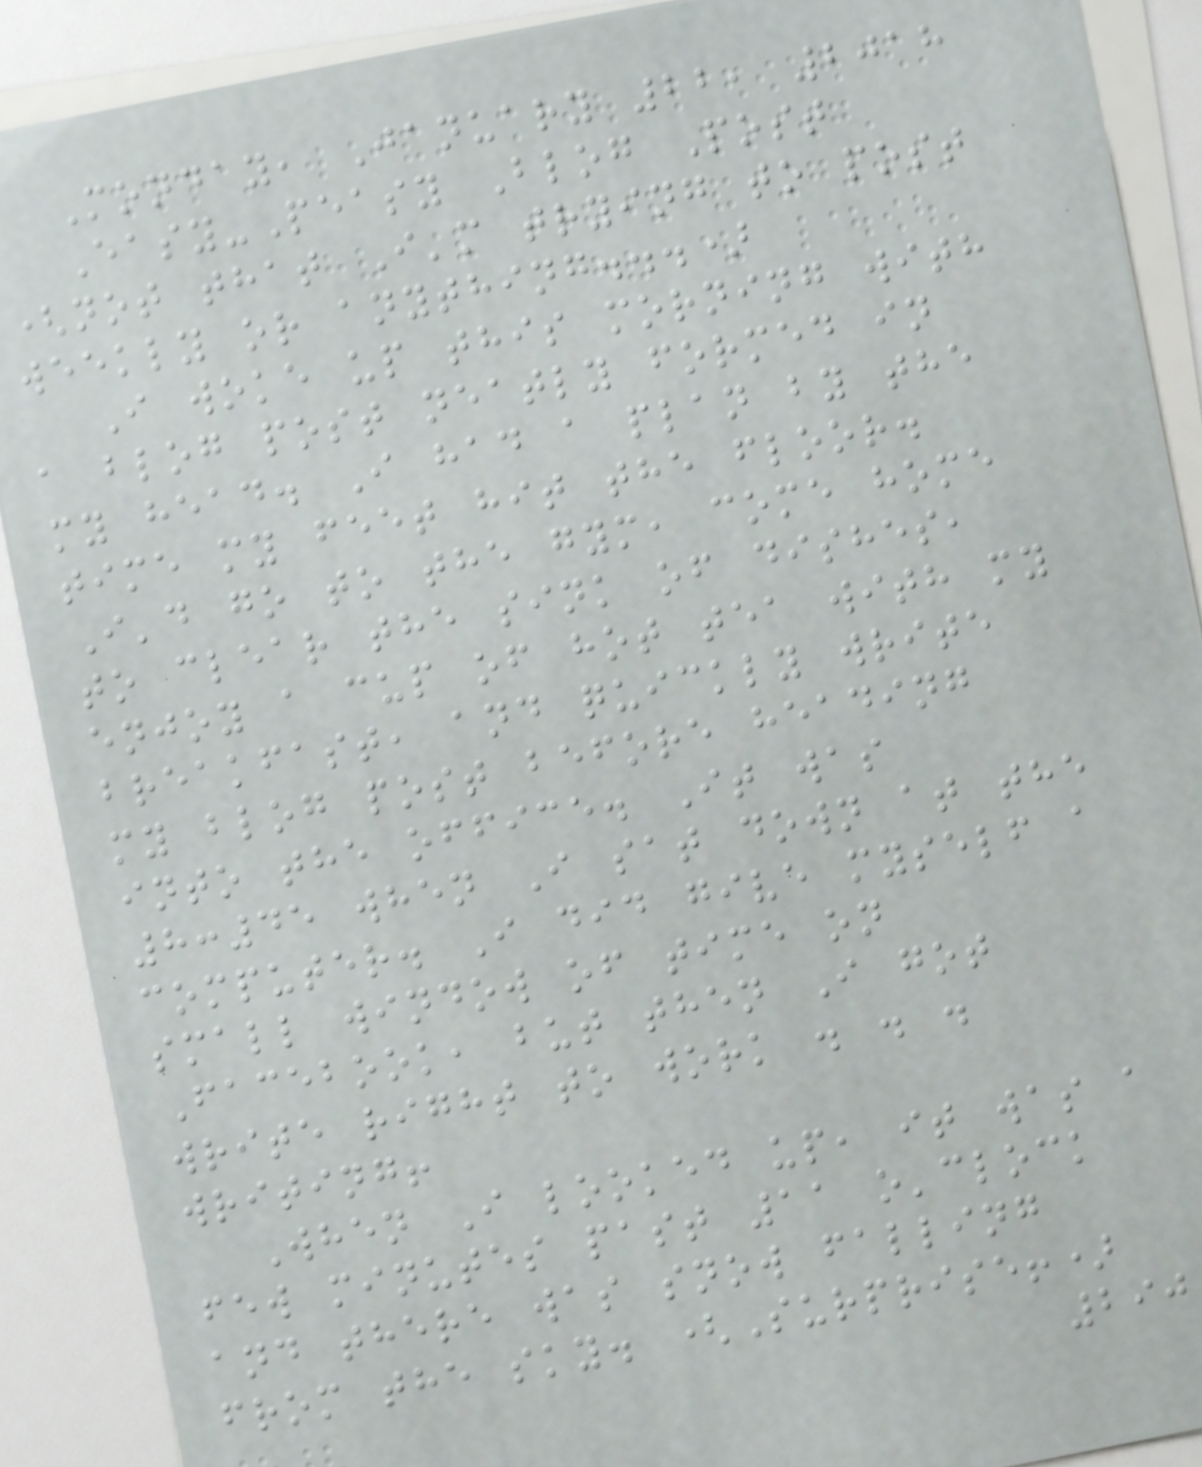Monday, January 22, 2018
Easy-Peasy Blog Post
(not that I'm trying to post
weekly or anything...)
I woke up this morning with
a blog post neatly formed in
my head. I had a plan by the
time my feet hit the floor.
I'd go to the gym, come home
to clear the sink of dishes,
enjoy a cup of hot tea with my
breakfast, and quickly write
my blog post before heading
into the office. It was
8:45 when I sat down at the
computer. I did give myself a
small window of time on
Facebook, but then I got
write right to work . . .
writing!
When I looked up, it was a
few minutes past 11 o'clock
and there was snow falling
from the sky. (Surprise!)
290
